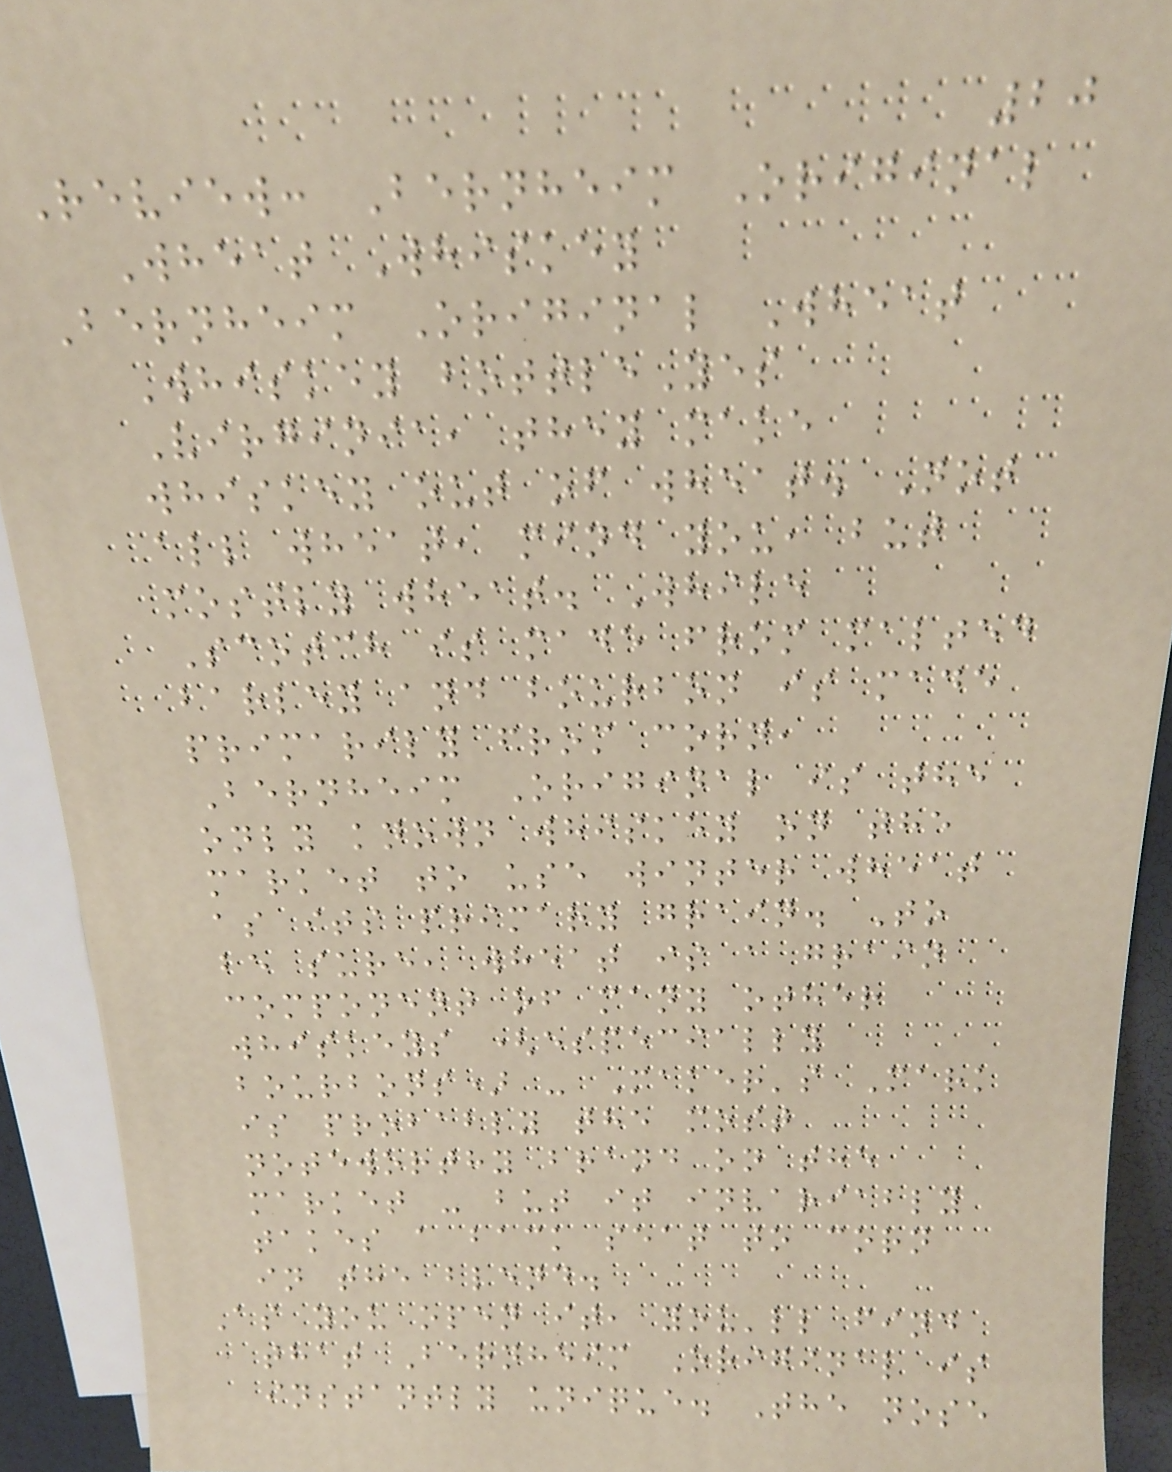20
Review: Bernheim Original
Wheat Whiskey
Bernheim Original Wheat
Whiskey bottleYes
Virginia, they make
whiskey out of wheat. Not
all wheat, mind you, but
mostly wheat. While
Scotch is made from malted
barley and bourbon is made
primarily from corn,
Bernheim Original is the
only known whiskey on the
market to use winter wheat
as its primary grain. To
be sure, wheat is a grain
component of many other
whiskeys (especially
bourbons) - Maker's Mark
is probably the most
noteworthy brand on the
market - but it invariably
takes a back seat to corn
in the blend.
As you open it, you'll find
that Bernheim Original is
instantly unique. The nose
